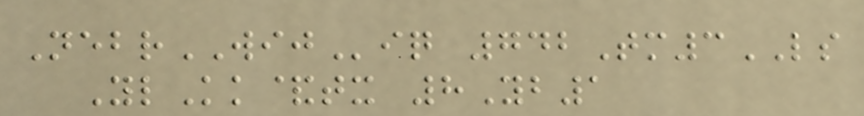NebrWIJiq 742Tm3LS
YlKk&tx 8Yb1
